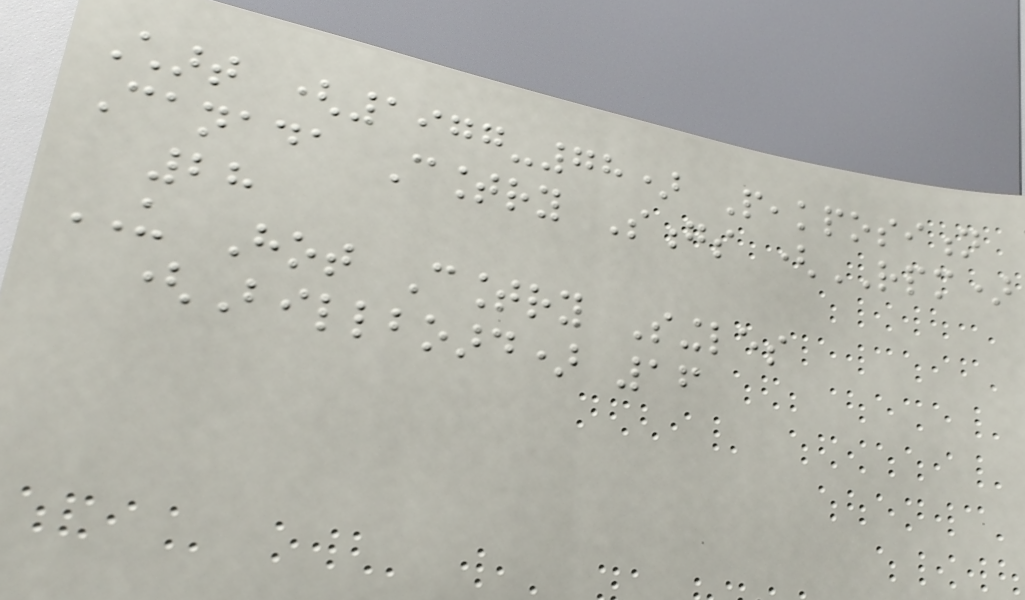Chart (1977-78) Peakposition
Canada Country Songs (RPM)
28
US Hot Country Singles
(Billboard) 16
